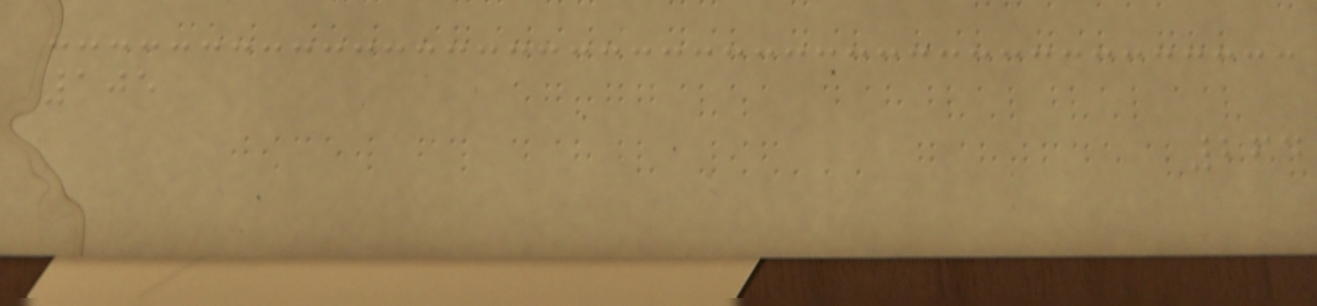105
264
